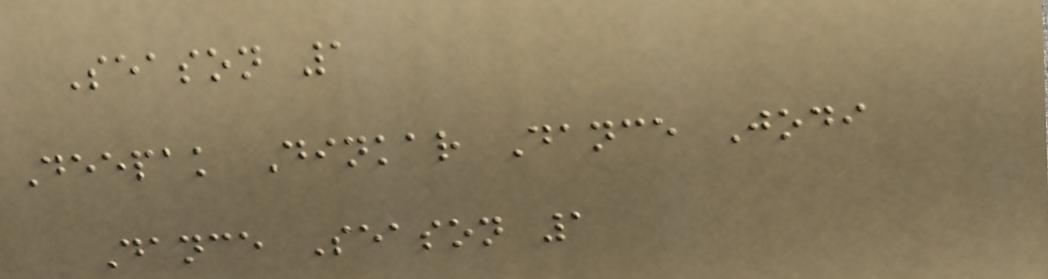Season 1
Deepak Dinkar Dance Jodi
Dance Season 1
